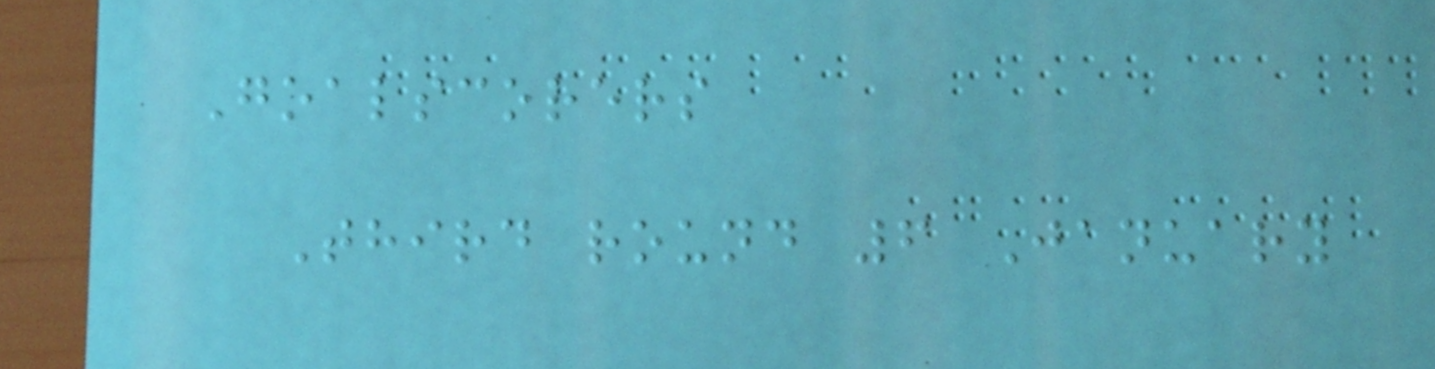Goalscorers
Third round 6 January
